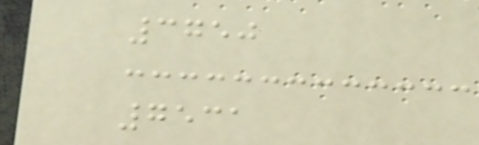3750
7531
